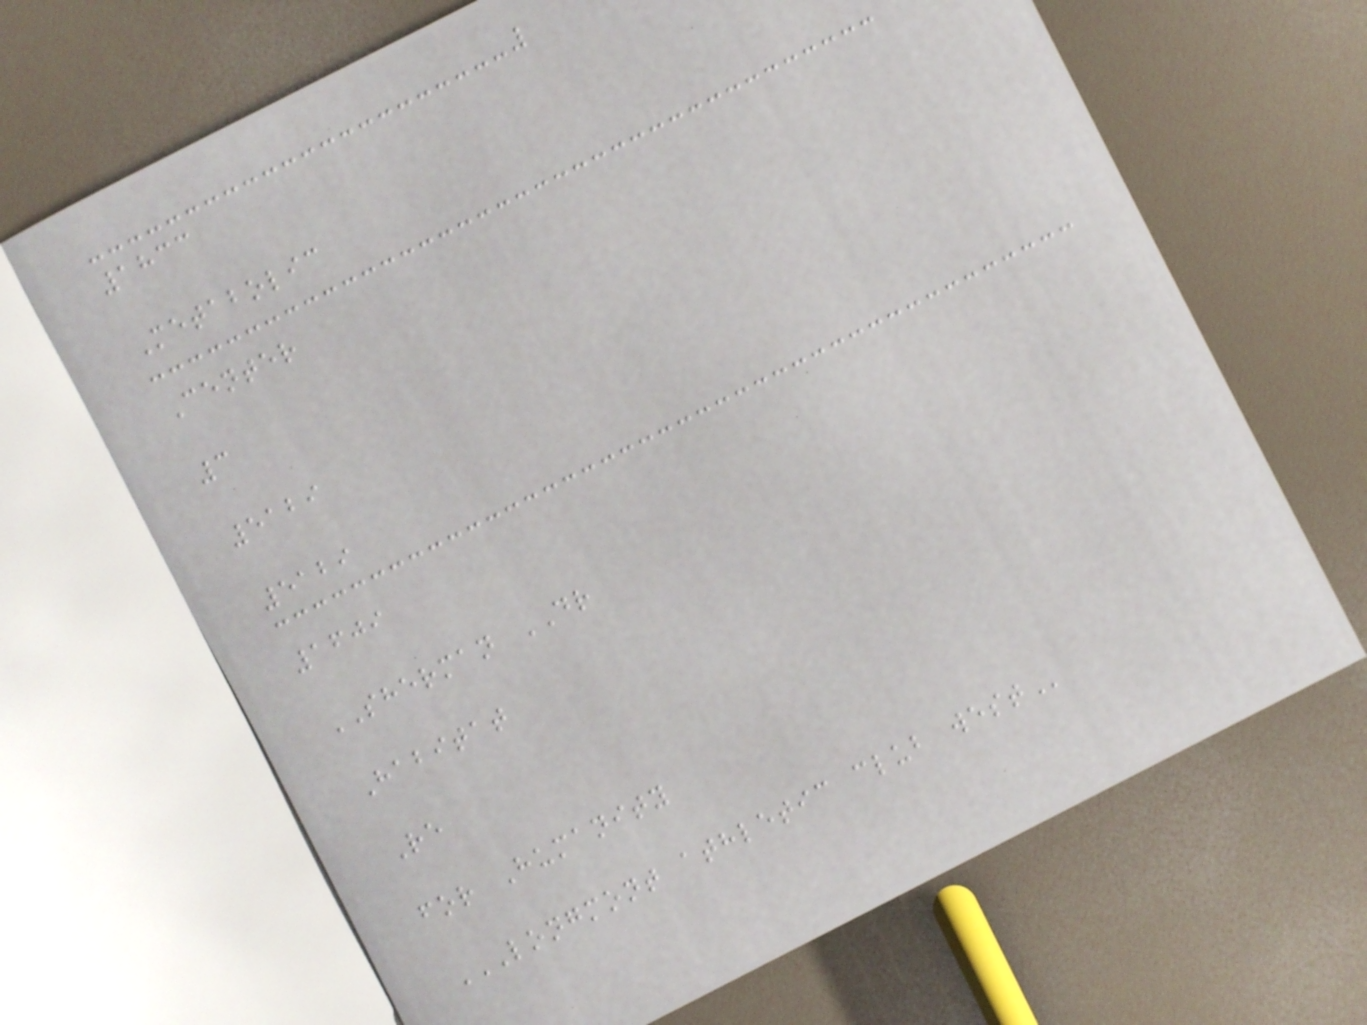1833
Metabolic
Center
3
5129
5129
1609
SHERMAN DR
Habitat
Re
for Humanity
LONGMONT ATHLETIC CLUB WEST
